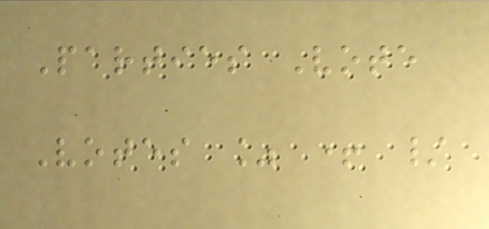Parties Vote
Votes % + /
